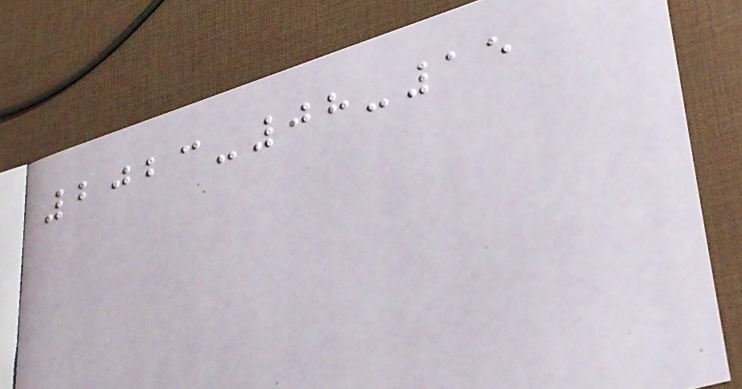2023-08-15
